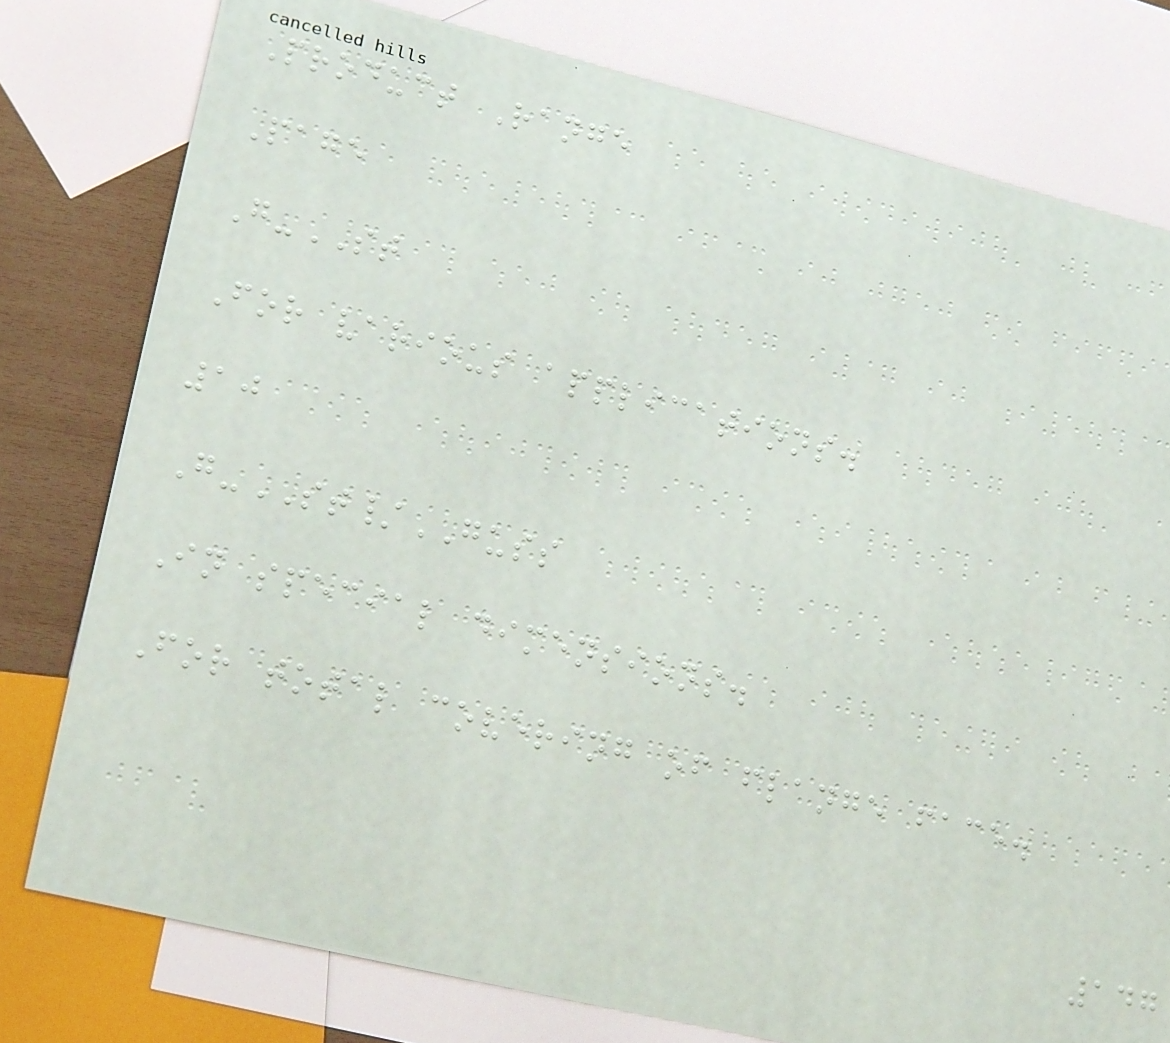Product Range
Page
G-ST
For various applications.
10
G-ST/GUSS
In special dimensions.
For total covering of flange face.
147
